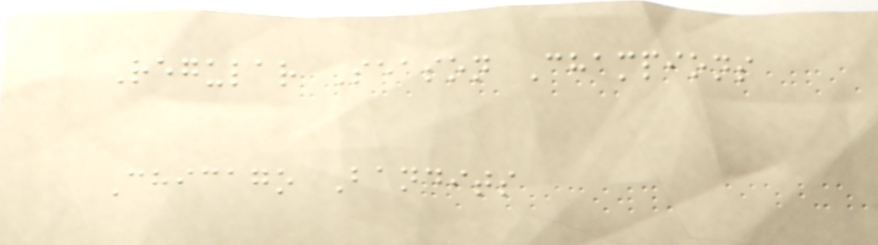Regular Season Champions
Chicago Bandits
